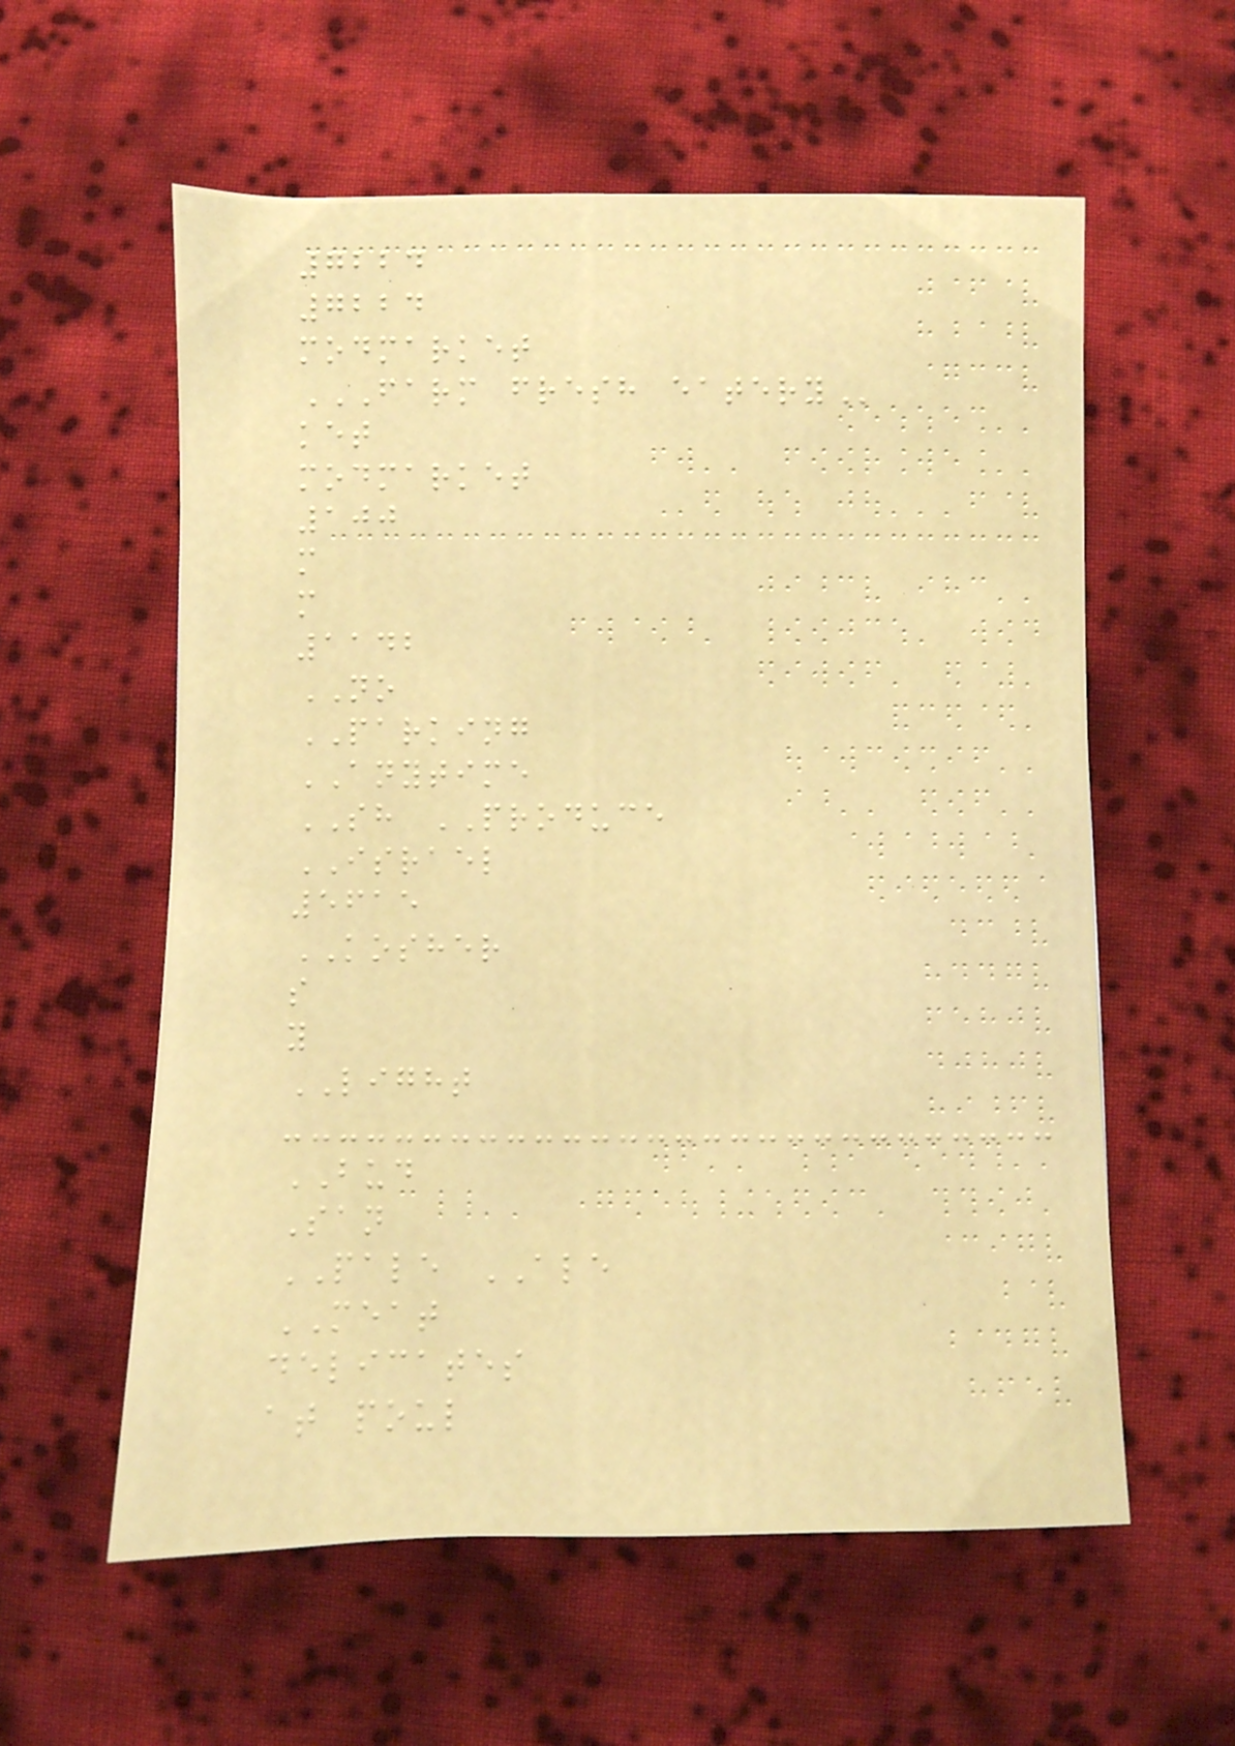7224
7224
modmarket
FARM FRESH EATERY
ket
modmarket
100
m
m
1142
NO
PARKING
ANYTIME
SH PRODUCE
ISRAEL
5615
KOSHER
s
y
LIGHT
BUD
San
PALE ALE
MEAT
delicates
at poul
